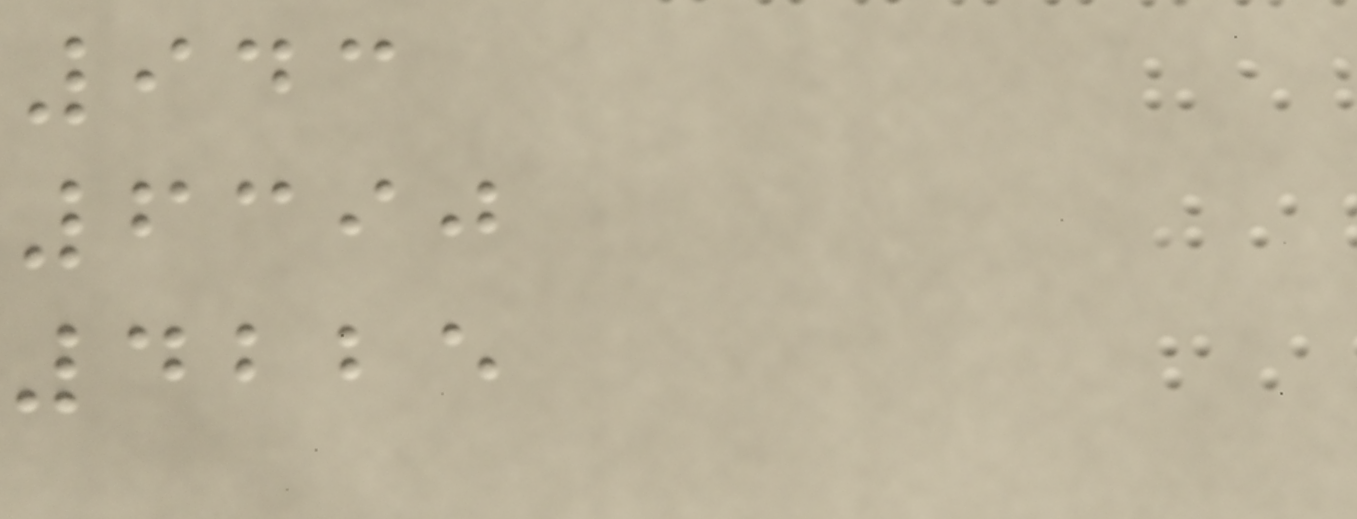943
6390
4225
